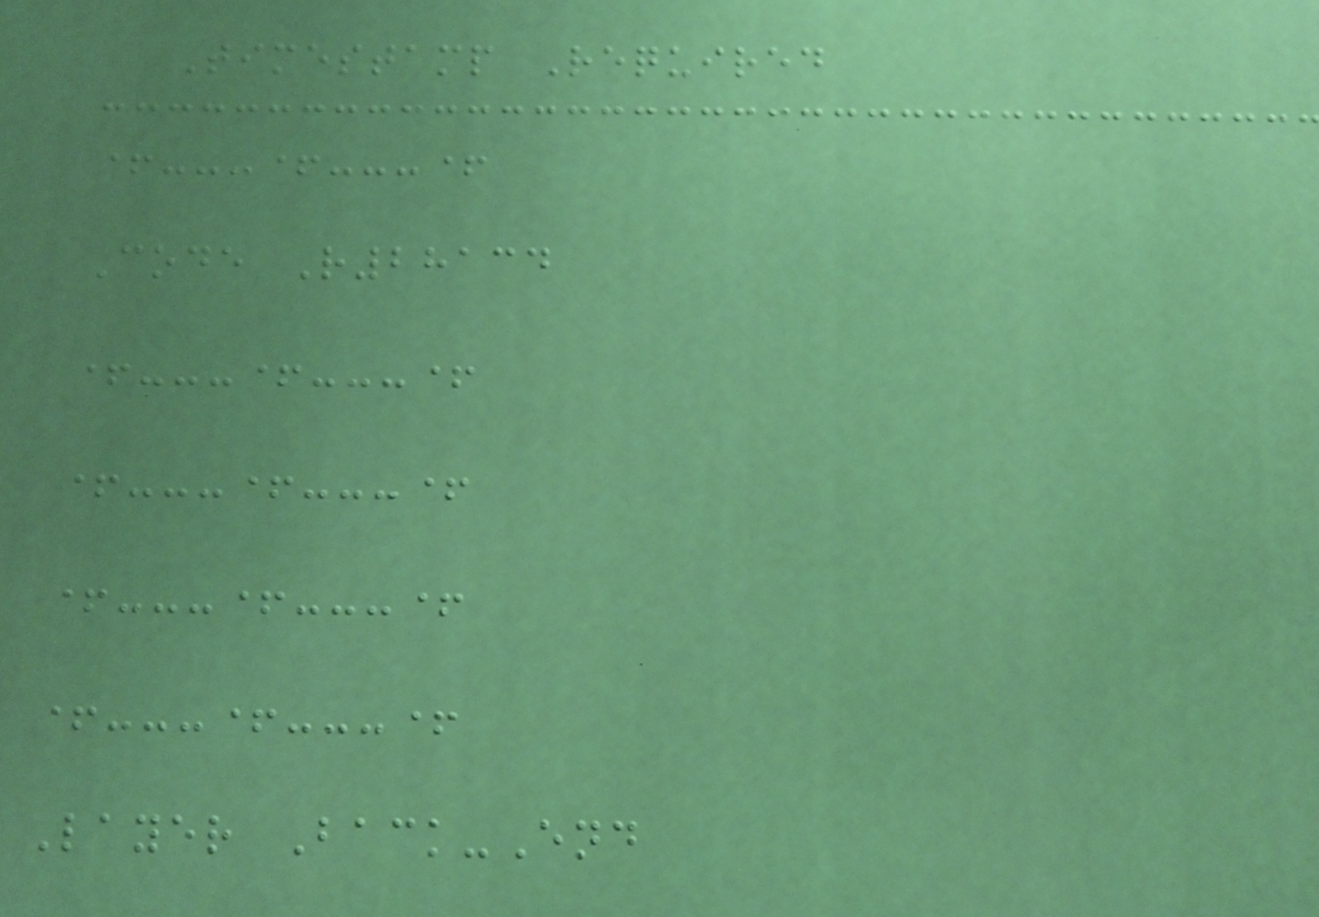Timestamp Required
+---+---+
Code R28134
+---+---+
+---+---+
+---+---+
+---+---+
Layer Back-End
